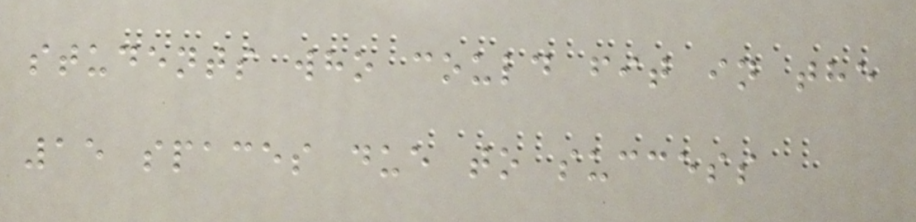students who could fit in the
15 spaces due to success
